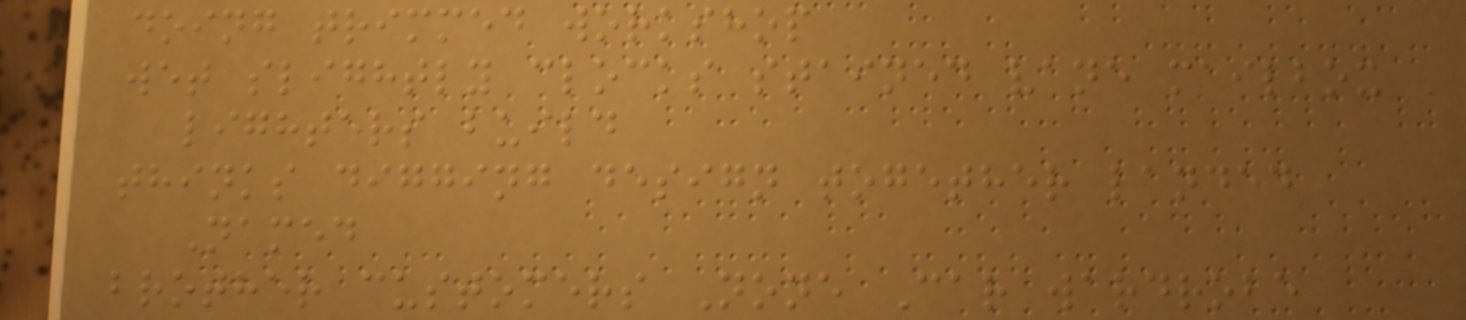doing trimmed workshop
wet slightly clocks stained vane mailbox
lighters build
thinks digging design together landed
Named
brother customers None Car wardrobe
